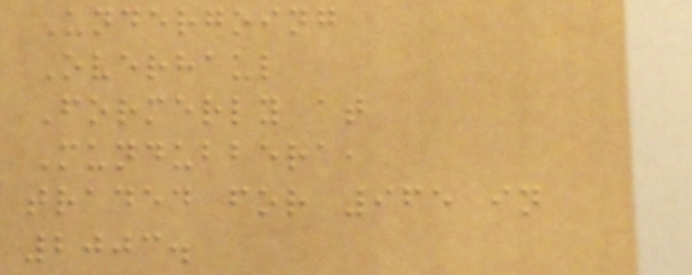Undergoing
Overhaul
Formerly at
Mundubbera,
traded for 965 in
2003.
